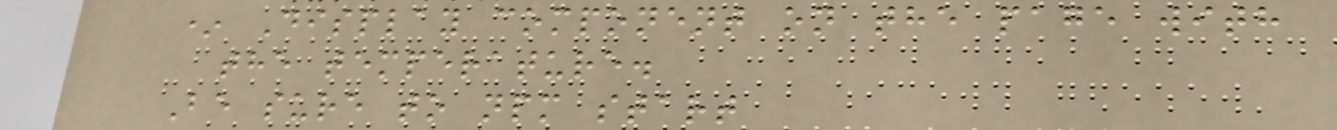* Display component on the page with
the temperature.
Be sure to npm start
